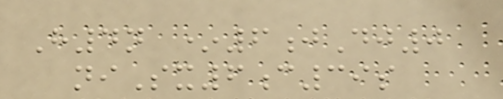H4n *6jDj0
niSx6c39s
